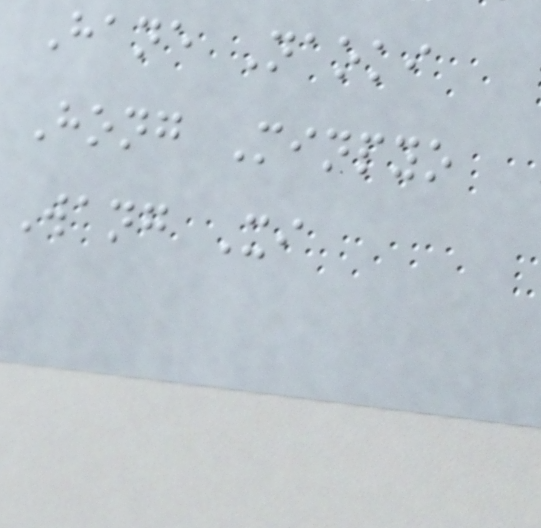Hane Naoki
Hong Minpyo
Wang Xi
